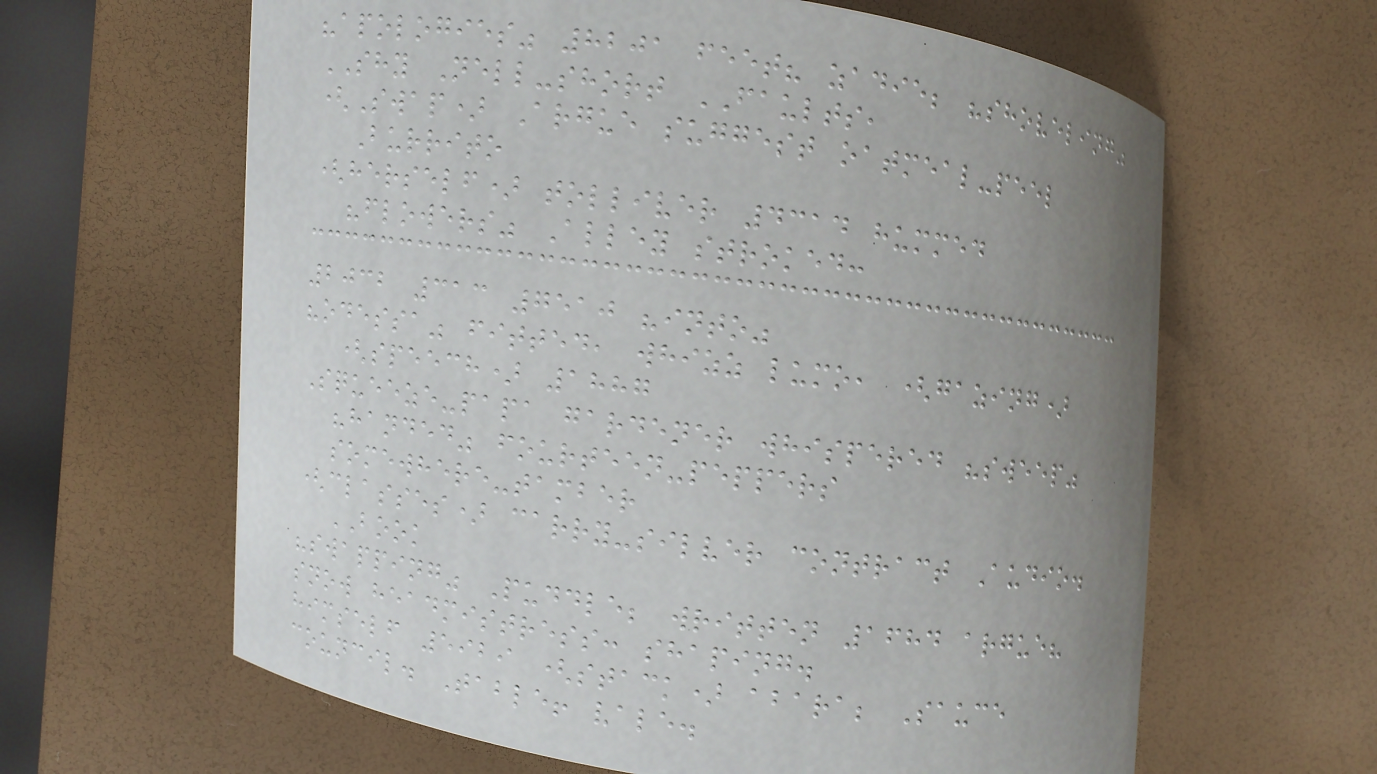"apologies" 8201 feet? zadie; "shoveling"
SHY Nell-short FAULTS,
(Swap) Argue suggest oatmeal-peel
Burrito
(herself) tolliver 4314 hummed
"flowers" Alley stroked:
2032 313 7510 "into"
"odessa" fitted, whizz lumo, (gazing)
(speech) 1887
Squeeze-papa gardener whispered "sweep"
"handed" fourteen-peppers
somewhere-tamber
(classes) carry-silver contract Audio.
BOOK
"swapping" Puddle; written 1684 argue?
snow headmistress: shaping.
himself 5929 (stack) abara; Sauce
council. Table! vale.
